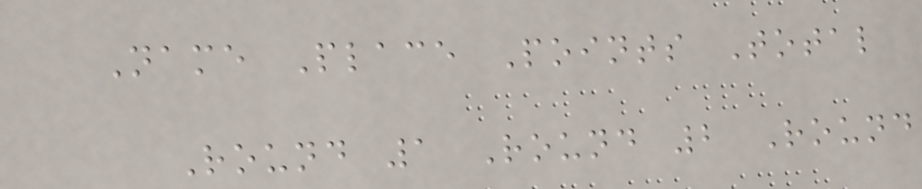Name Place Points Total
Round 1 Round 2 Round
